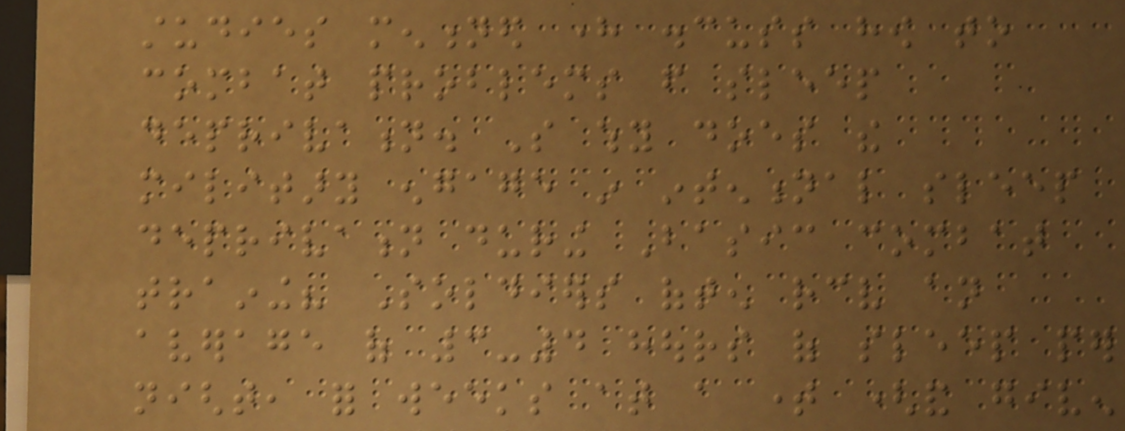studies mentioned here discuss how to
combat problems from sleep
deprivation. So why does the
military engage in intentional sleep
deprivation during Basic combat
training? Soldiers often receive an
average of 3-4 hours of sleep per
night, for weeks at a time (and given
